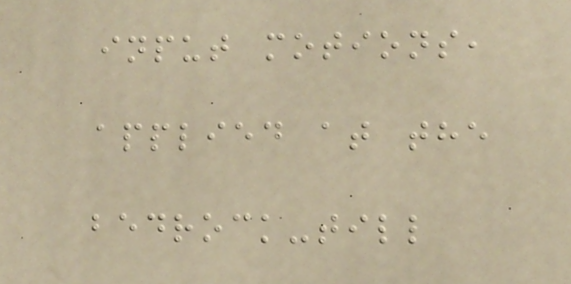input motions,
applied at the
bedrock-till
